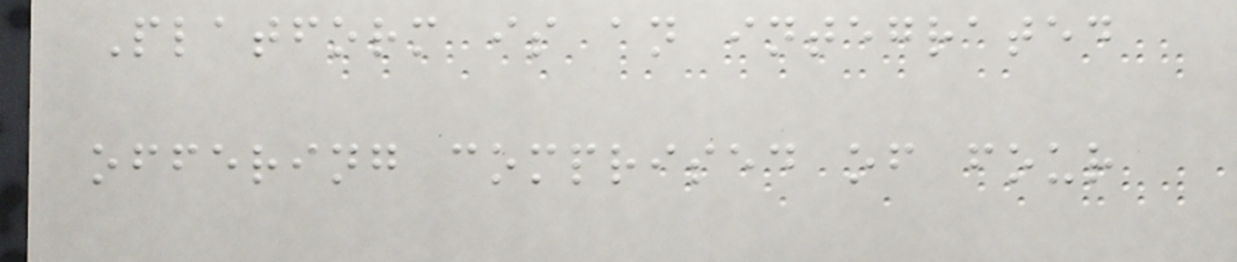Platform is an integrated
offering comprised of four
